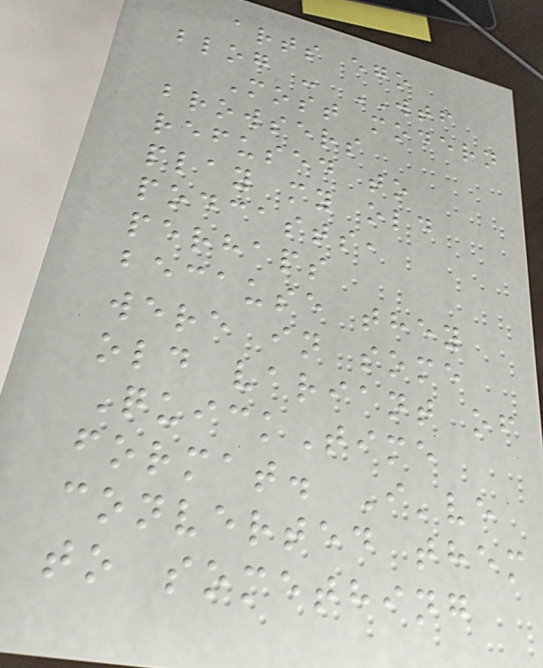arts ego
blog - WTF
Most modern
browsers
refused to
play my old
podcasts,
perhaps
because they
were in some
old variant of
QuickTime
format. I've
converted them
to something
